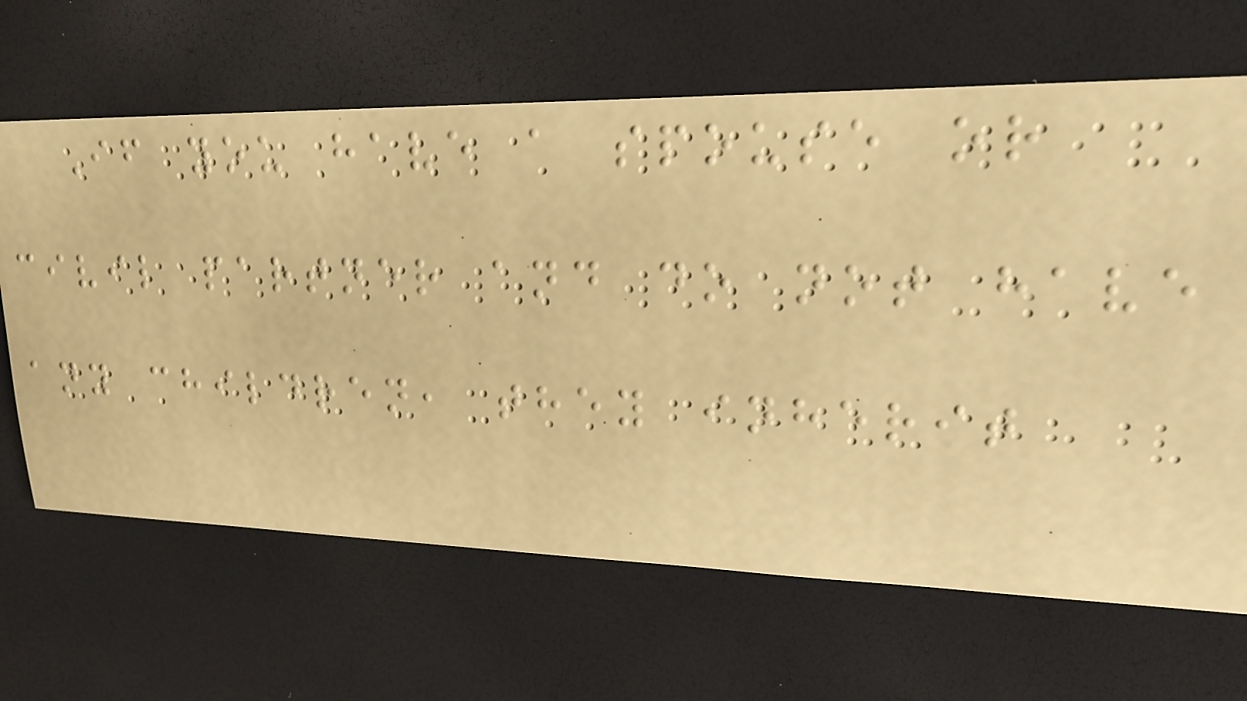If you have a spouse or
civil partner and do not have
any children, they inherit
